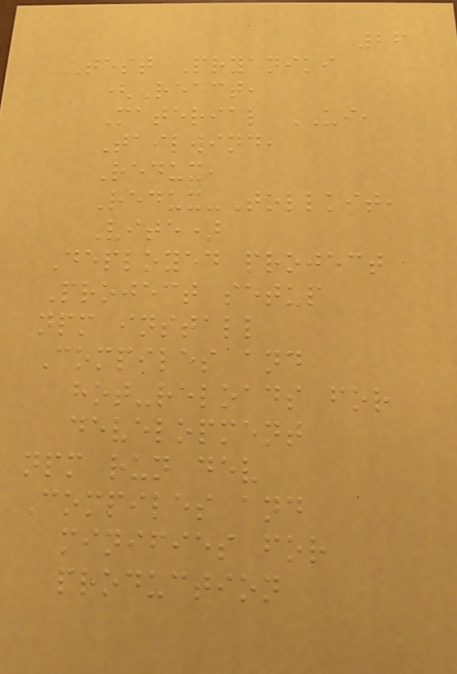26
Test Pryaniki
(React,
Material UI,
Tailwind,
Redux,
Redux-Tollkit,
Vite)
Deployed project
Project setup
npm install
Compiles and
hot-reloads for
development
npm run dev
Compiles and
minifies for
production
